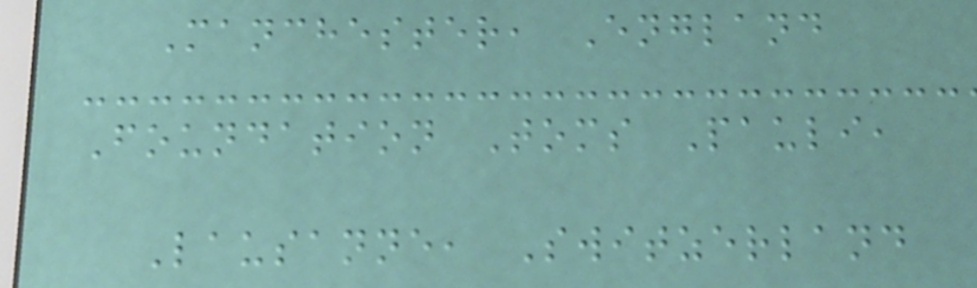Manchester, England
Foundation Toms Pauli,
Lausanne, Switzerland
